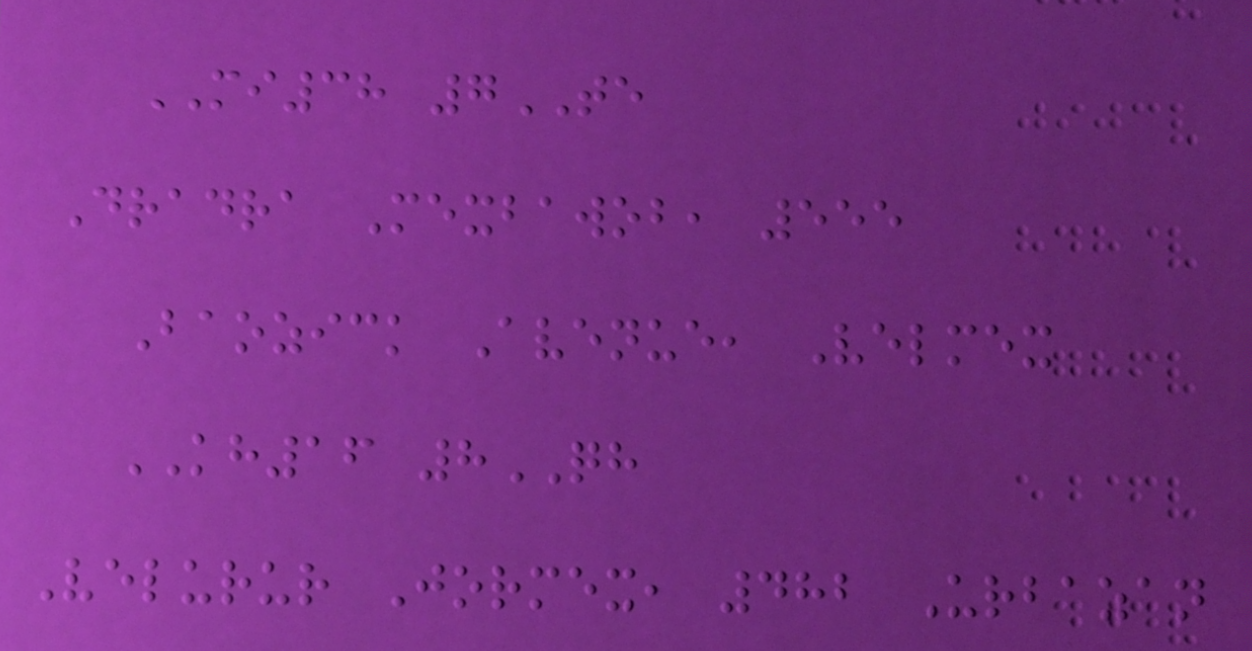MI38 7TE
Dradra Mexbawob, 555
Baozick Avenue, Velmex
KH16 8QH
Velurur Jormex, 482 Urbazan
